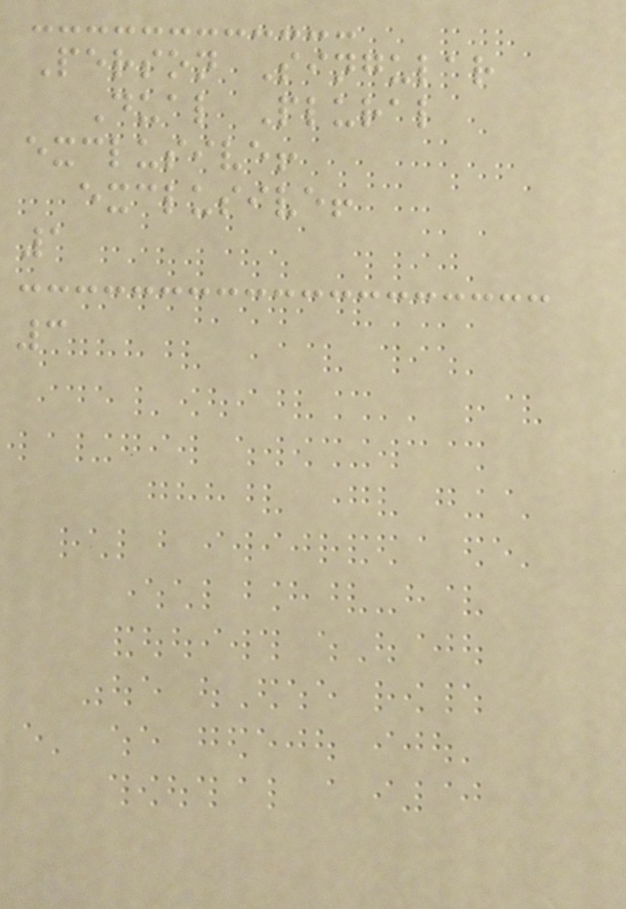Person Singular
Dual Plural
exclusive!
exclusive!
1
3
